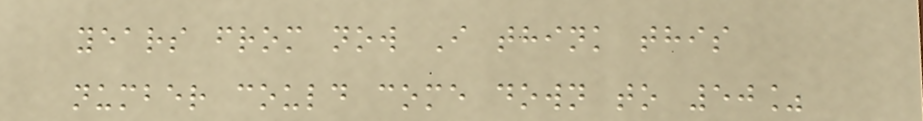years from now I think this
number could come down to 50%
